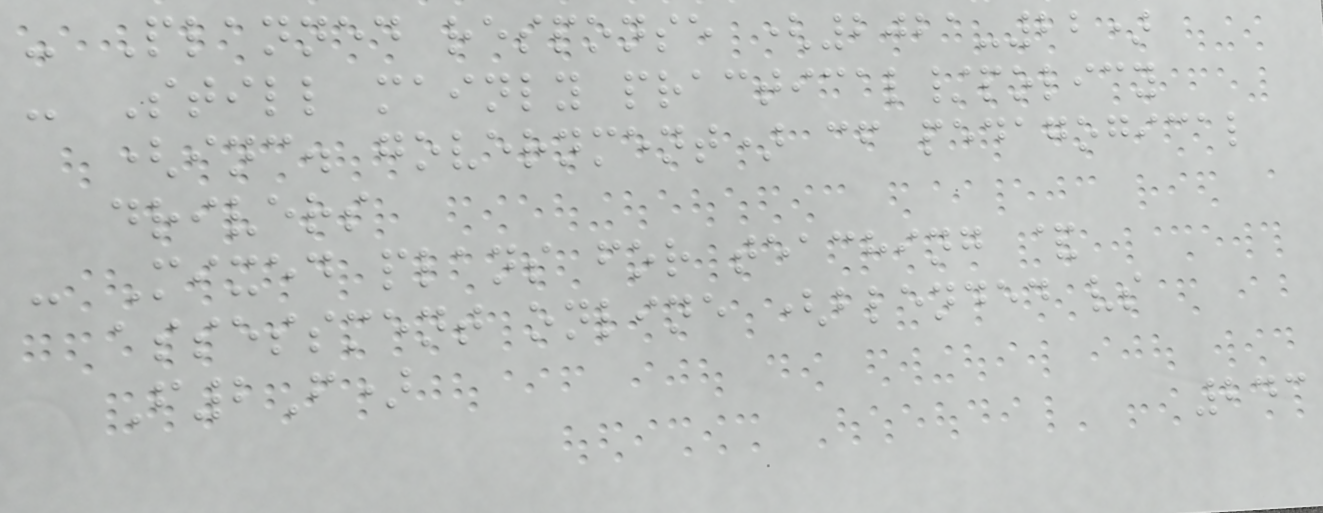- Planned response (2021-22)
- Still mainly practical/policy
(inc. government) cf pedagogical
drivers
- Mixed plans for teaching &
assessment online (blended vs
F2F)
243
